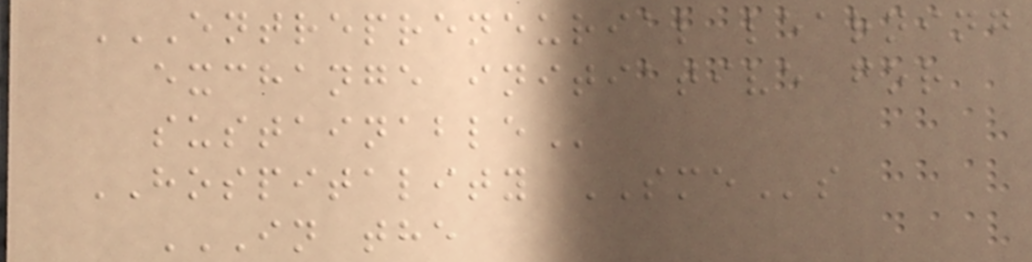ENTREPRENEURIAL LEARNING
EXCHANGE INITIATIVE FOR
SUSTAINABLE
HOSPITALITY SMEs
IN THE
